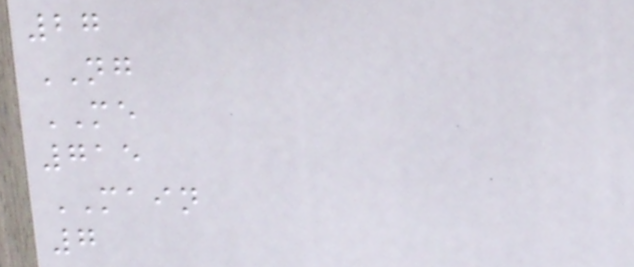27
NG
ME
715
MAIN
7
